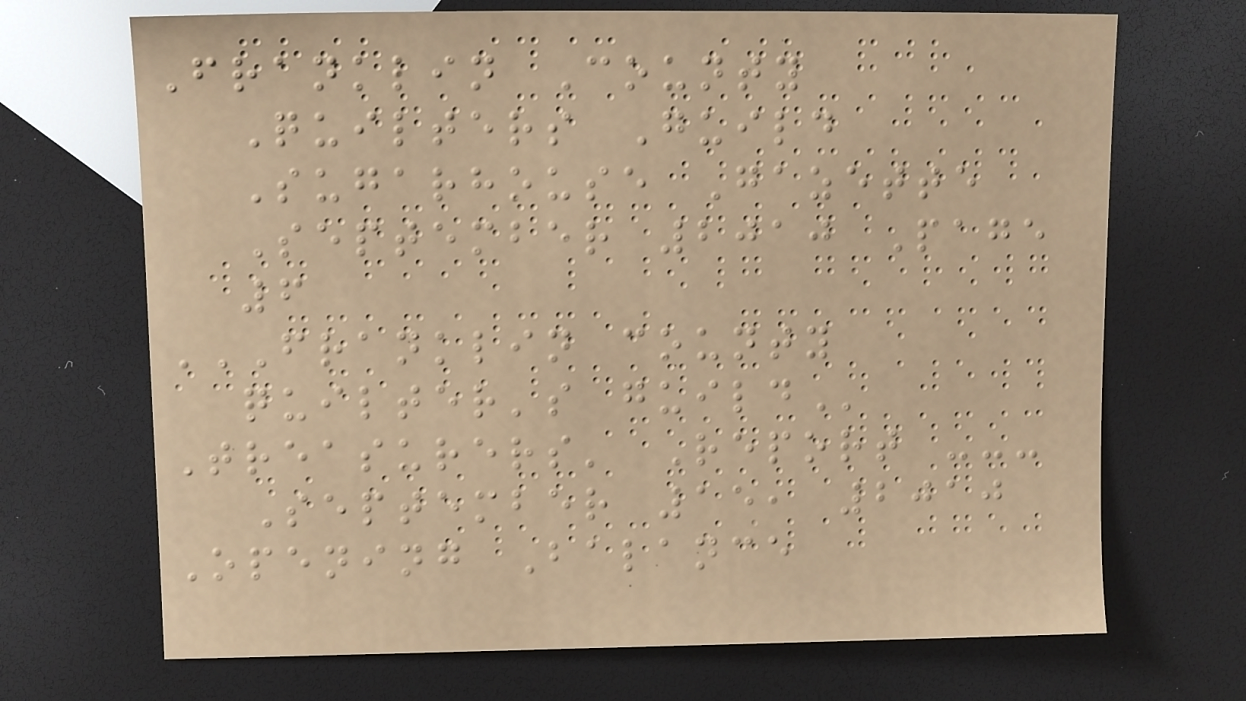Franklin County
Quilters Guild
Sugarhouse Gazette
September 2010 Page
6
FRANKLIN COUNTY
QUILTER'S GUILD
Treasurers' Report ---
September 15, 2010
Opening Balance
